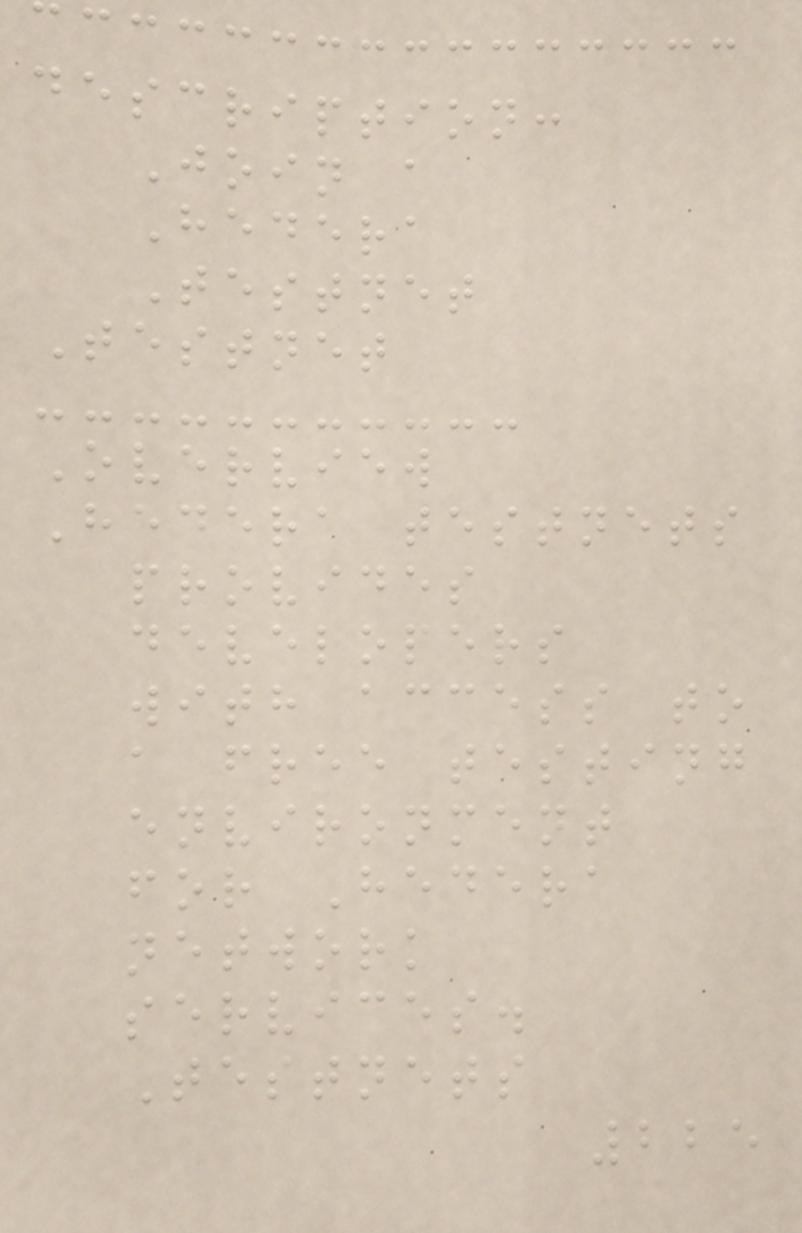description:
Join a
Hedera
Testnet
Testnet
Overview
Hedera testnets
provides
developers
with access to
a free testing
environment
for Hedera
network
services.
Testnets
225
